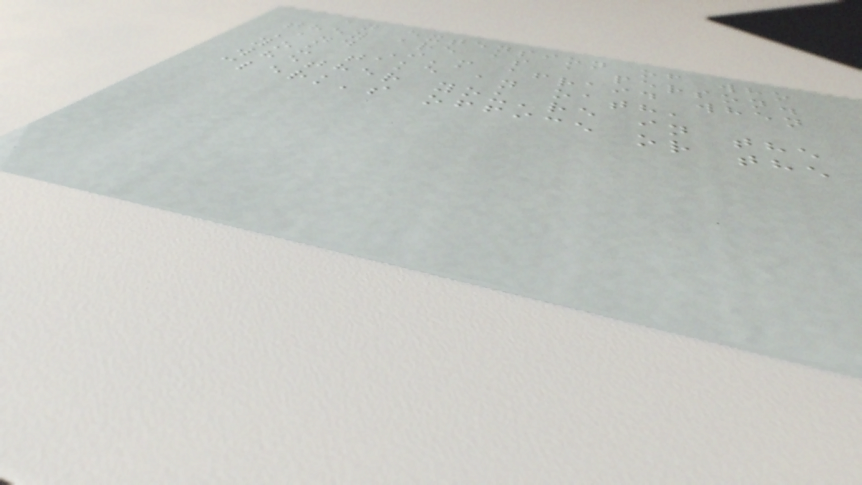an extension of who
they are as a person.
And I'm afraid when
you take an oath,
whether you're in the
clerk's office or the
